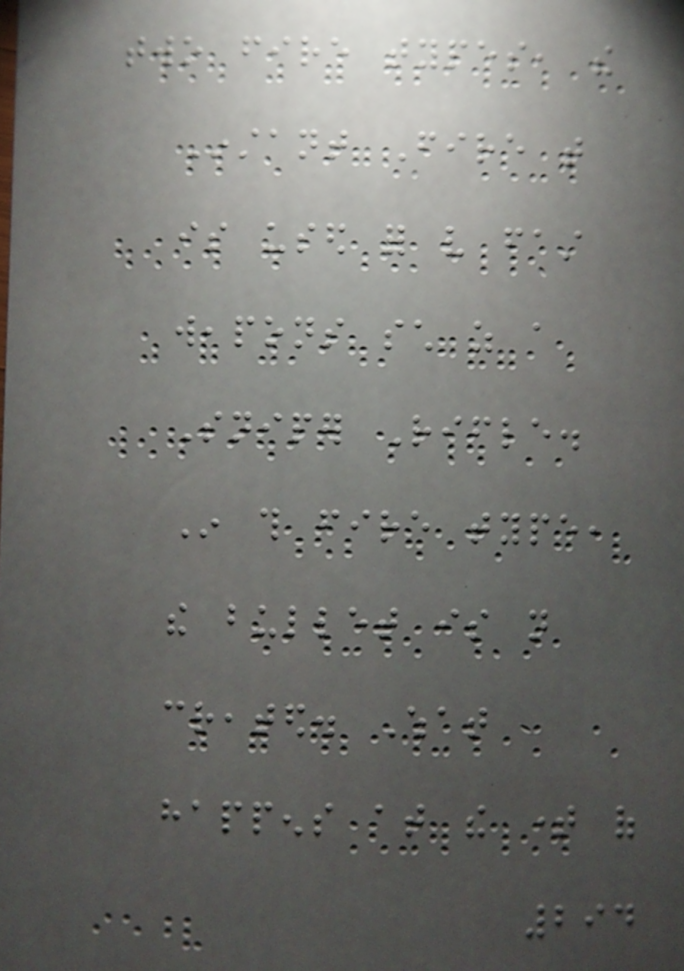two fire types, the
Instant Fire that
is used for very fast
weapons such as a
Sniper Rifle.
In this fire type,
the bullet is not
created. What
happens at the time of
294
